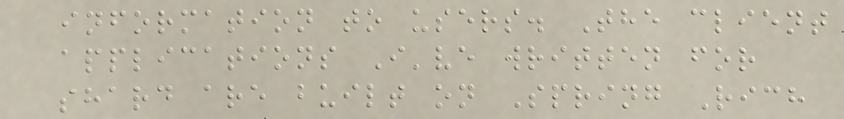information to users. The client
applications I've written for
shard are built on Spring Rich
